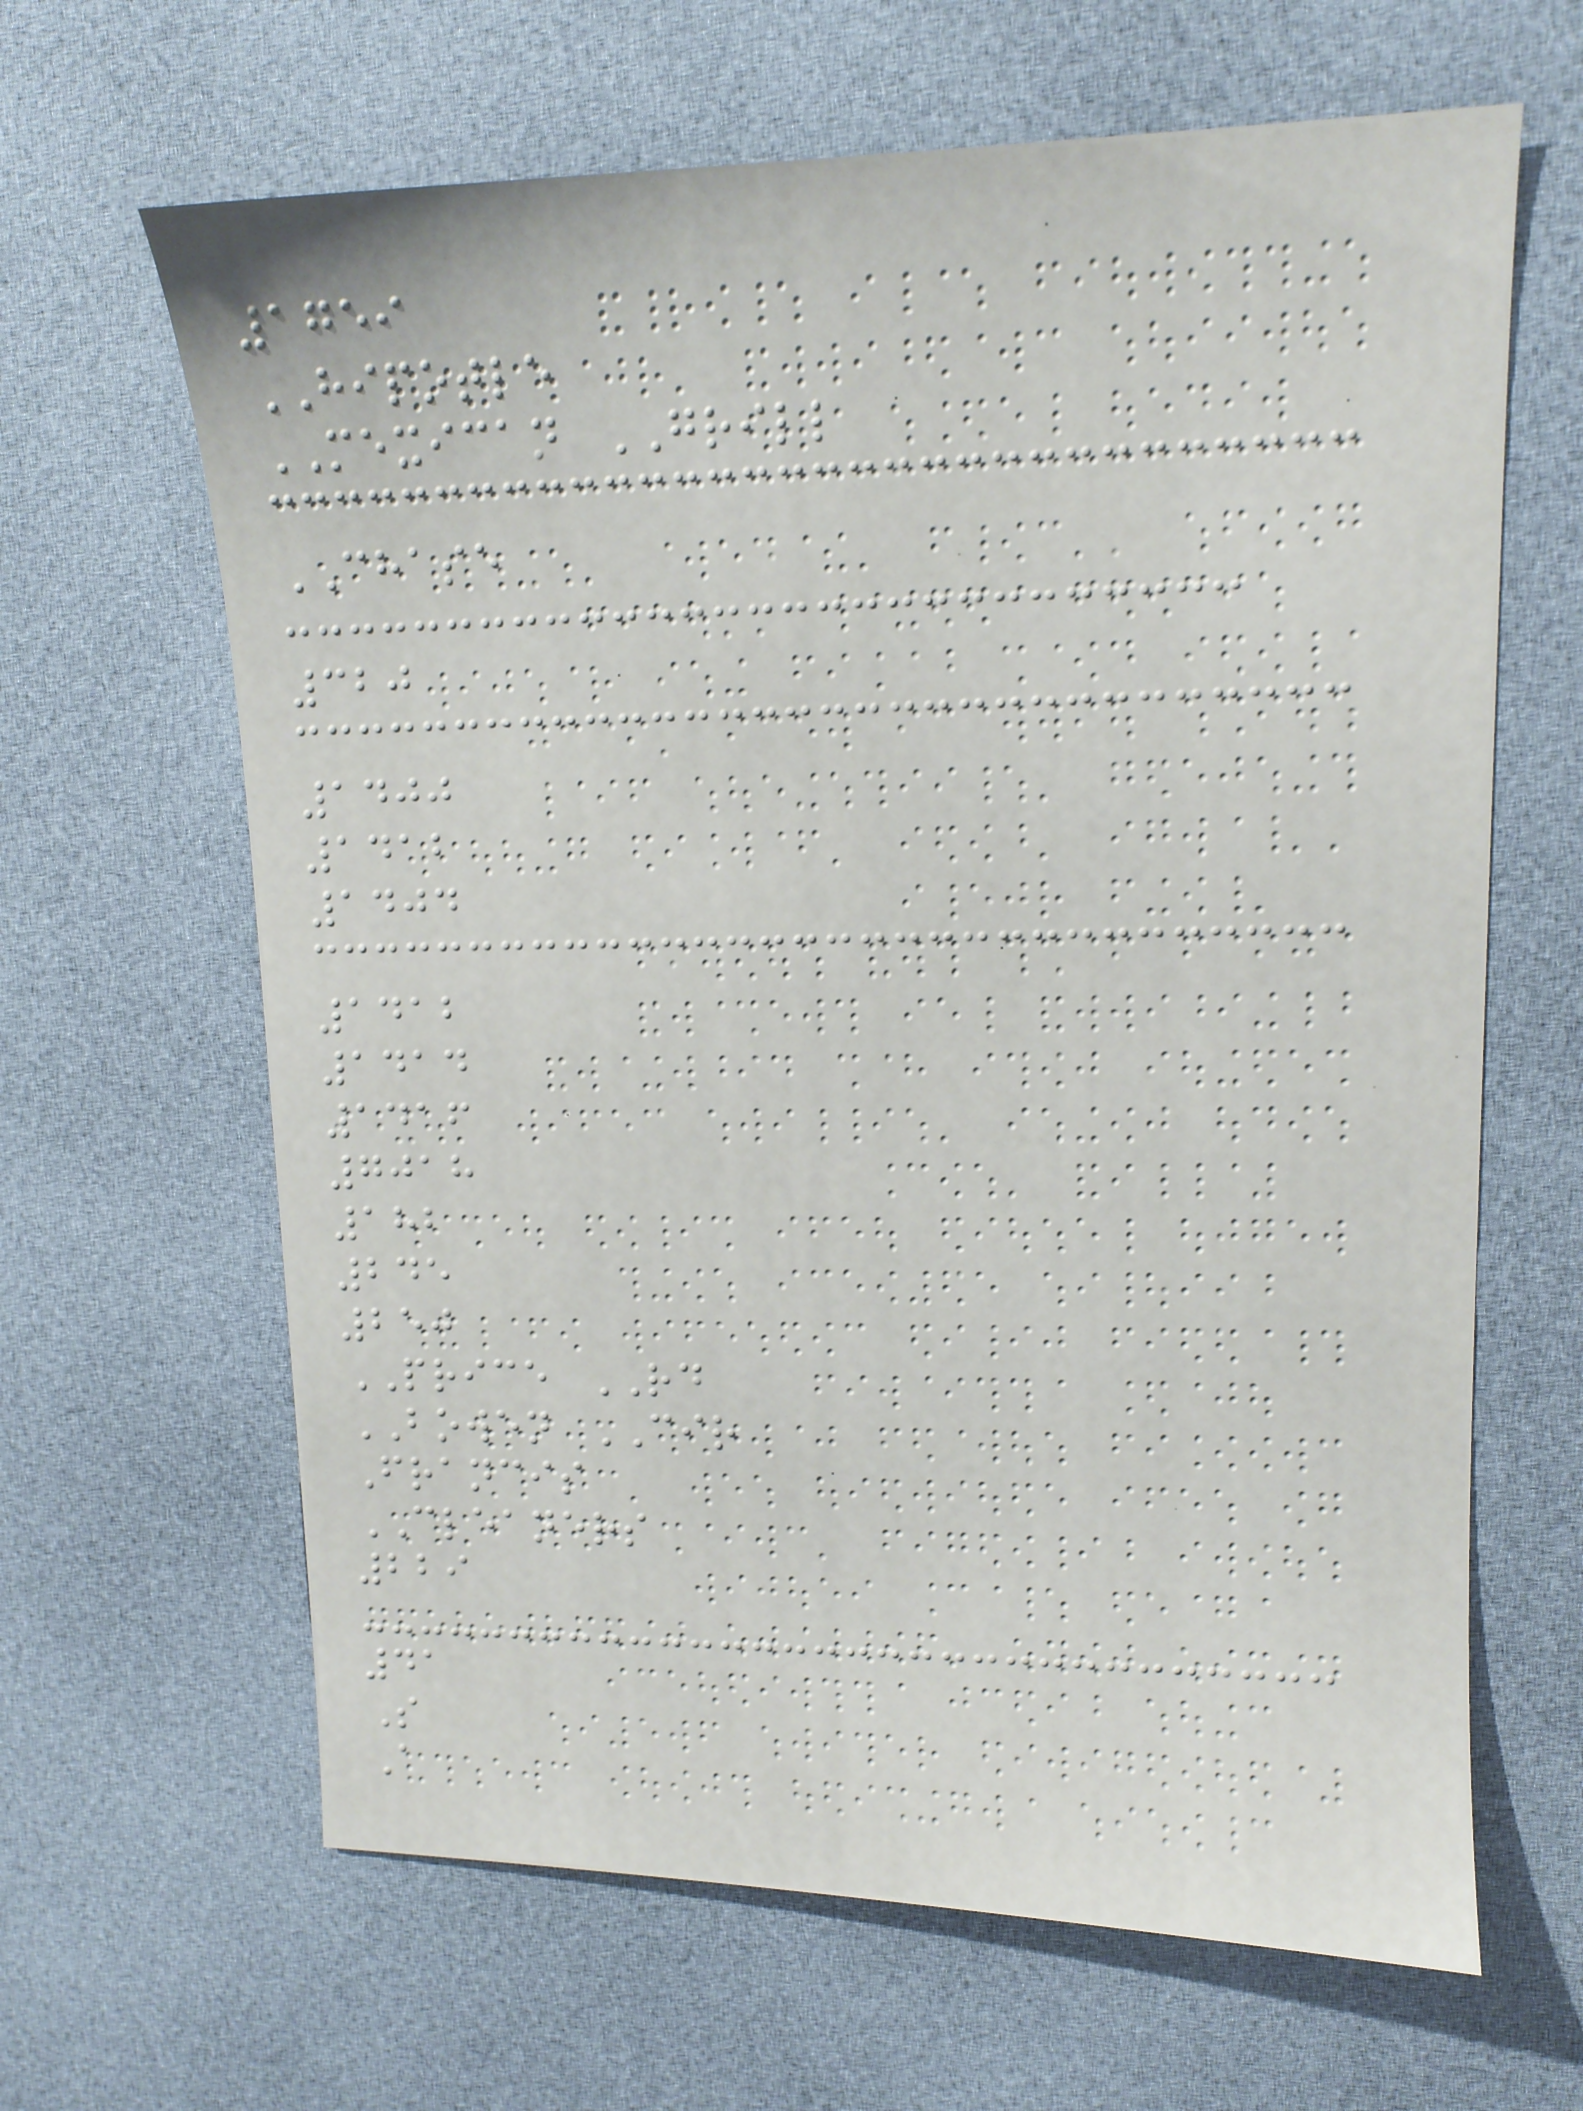1759
HIPOTLE
MEXICAN GRILL
CHASE
320
1400
1412
1404
1412
1414
1416
7018
182
245
250
PRICE RD
BOWEN CIR
Francis
CLEANERS
229
41
S
A
